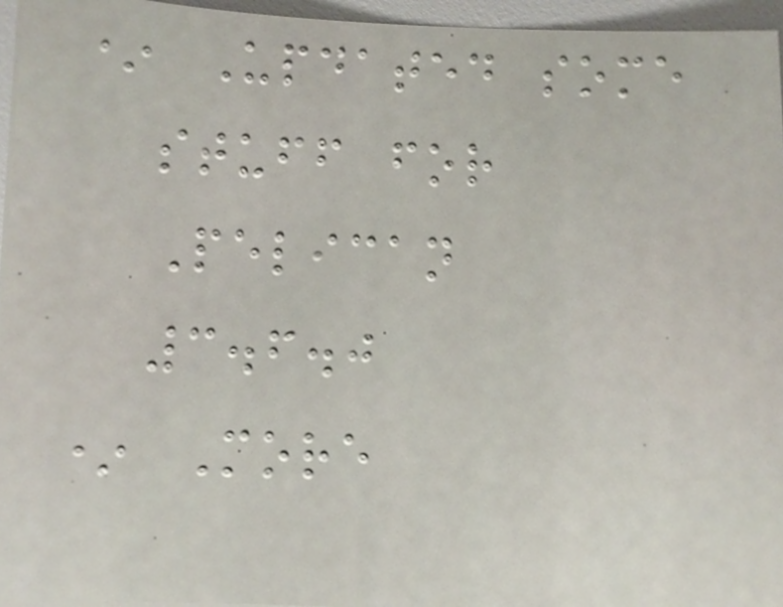* Updated some
stuff for
Pelican
3.6.0
* More
